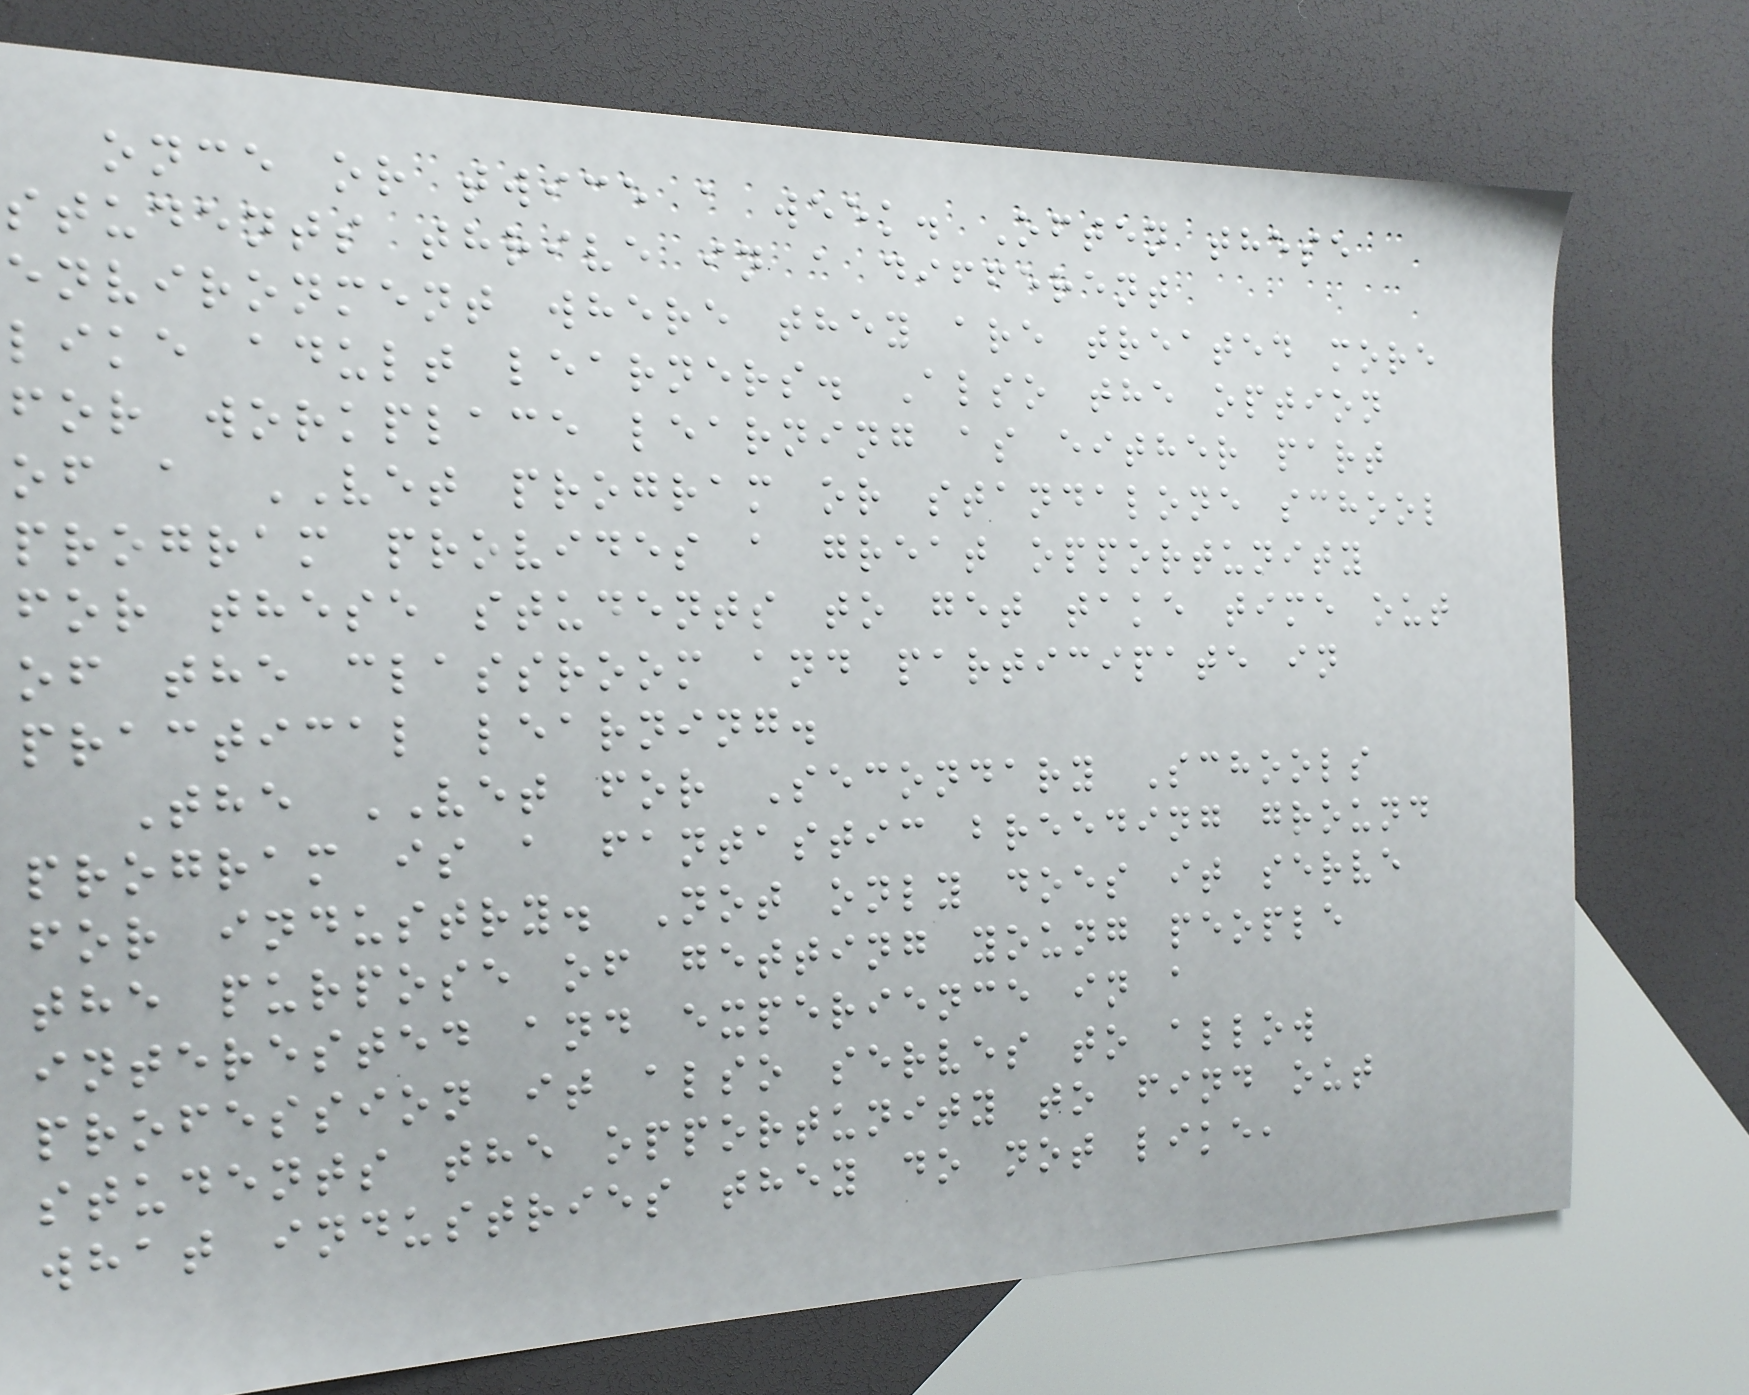once or twice a week. Often these
students thrive in a different
environment where they are treated more
like adult learners. Also the option
for workplace learning as either part
of a VET program or standalone school
program provides a great opportunity
for these students to get take time out
of the classroom and participate in
practical learning.
The VET for Secondary Schools
program is a fantastic breeding ground
for industry. Not only does it serve
the purpose of getting young people
interested and experience in a
profession it also serves to allow
students the opportunity to find out
what industries they do not like,
